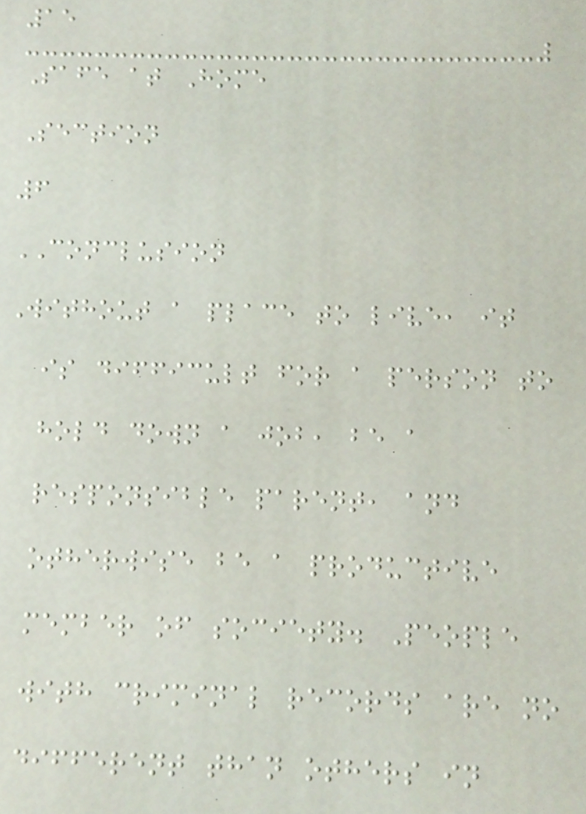15
Safe at Home
Section
6
CONCLUSION
Without a place to live, it
is difficult for a person to
hold down a job, be a
responsible parent, and
otherwise be a productive
member of society. People
with criminal records are no
different than others in
